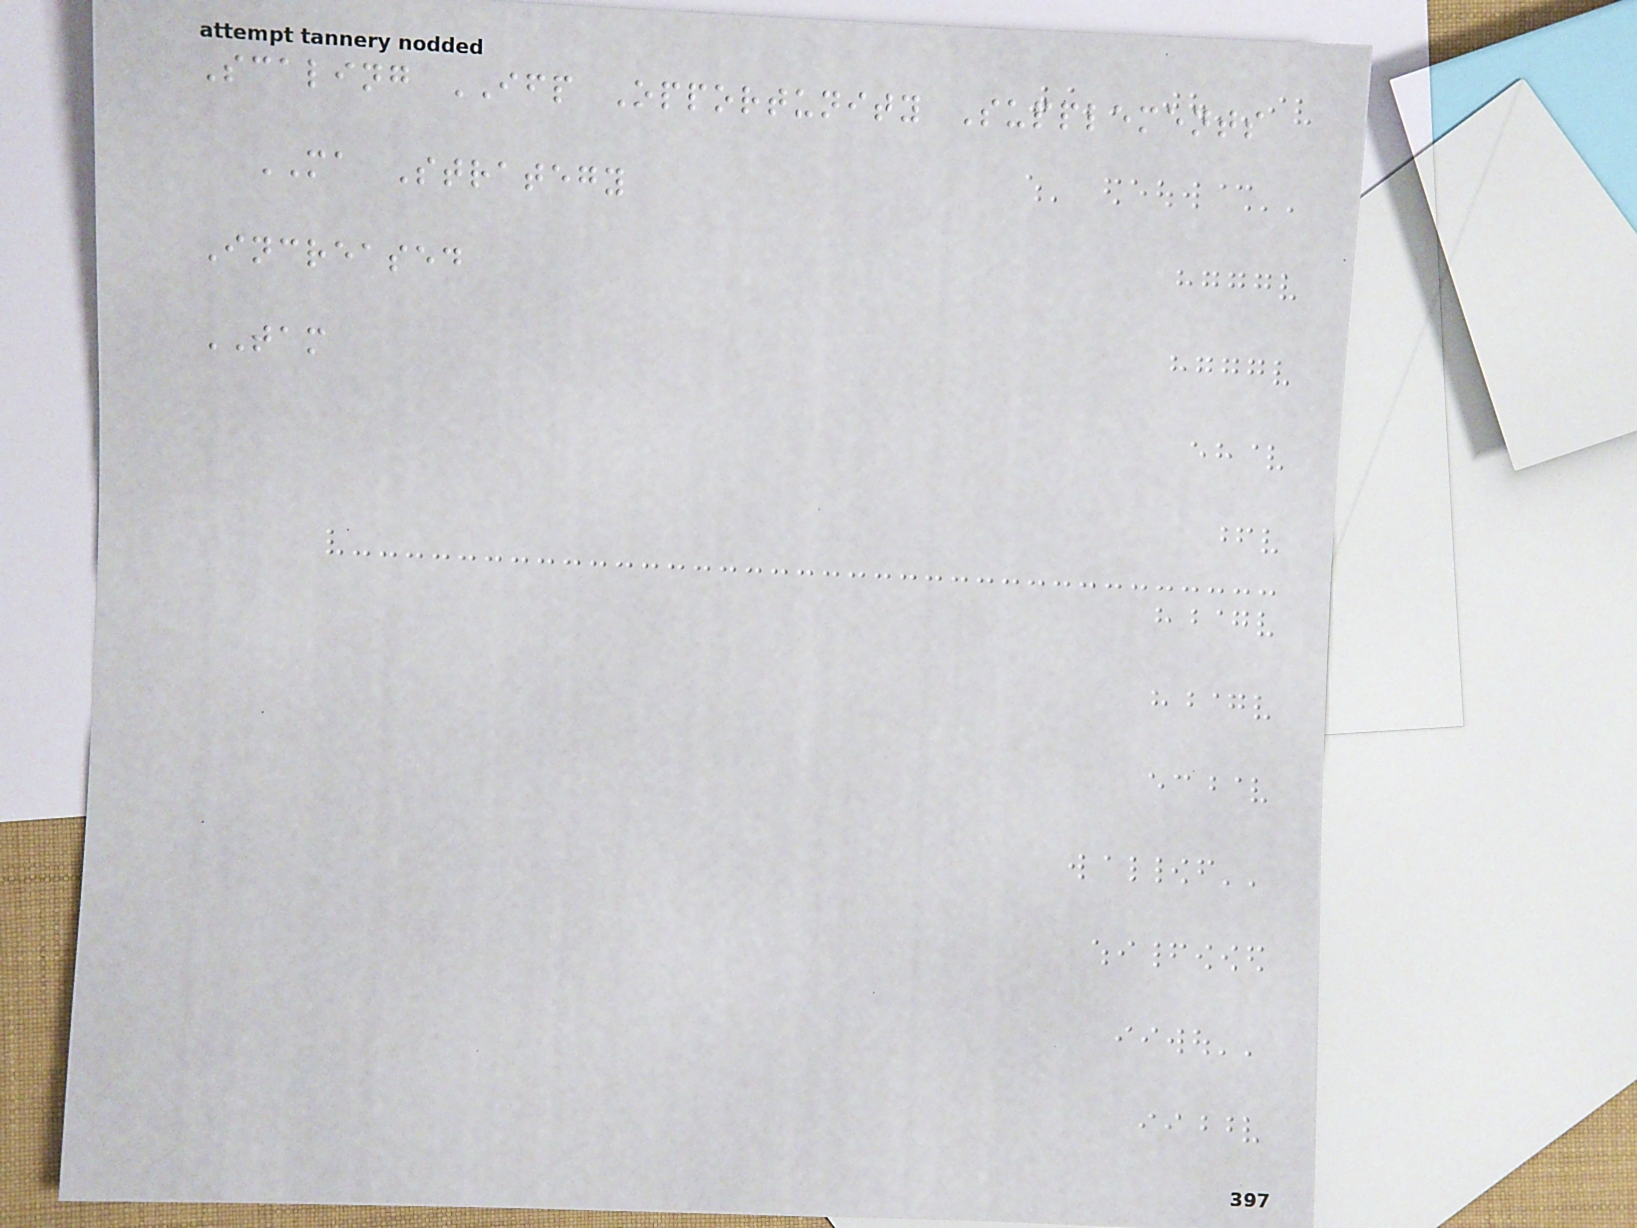Scaling IFP Opportunity Supplements
MA Strategy
Increased
TAM
